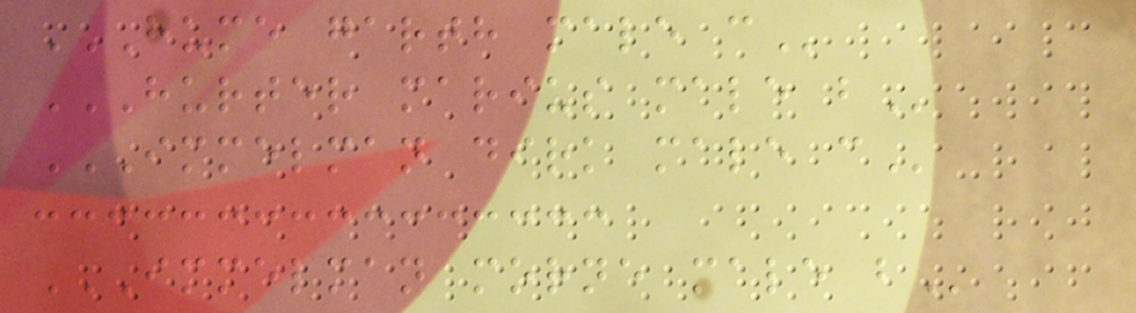HUME GARTH MALE C
HURTER MARIUS MALE B
IMMELMAN DIRK MALE C
IMMELMAN MORNE MALE B
